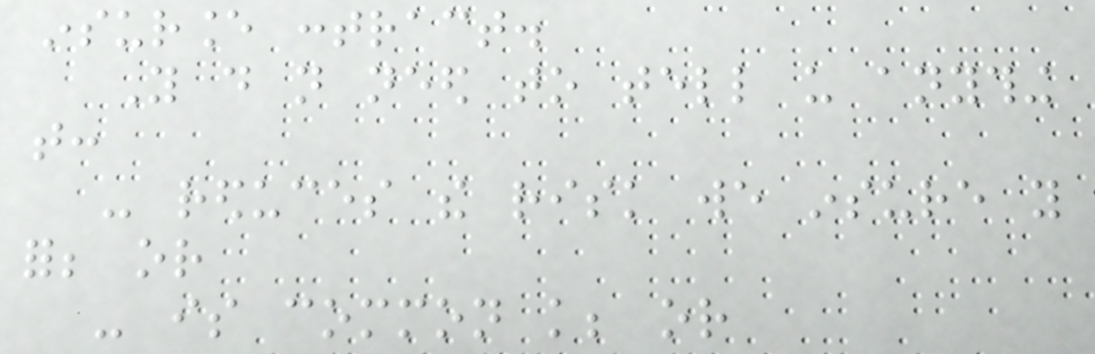insurance contract.
You do not need to tell us anything
that:
- reduces the risk we insure you
for; or
- is common knowledge; or
